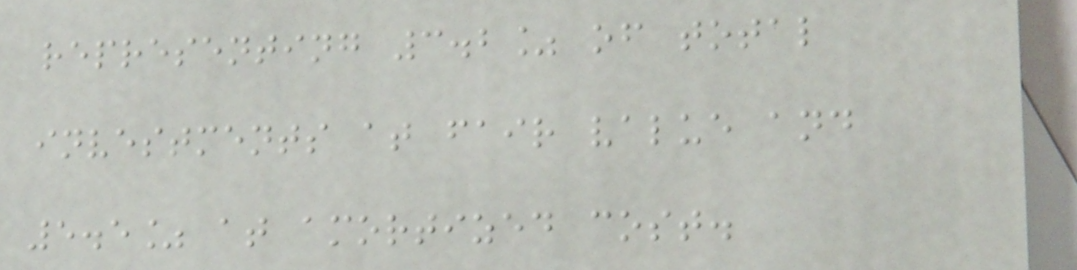representing 3.2% of total
investments at fair value and
5.5% at amortized cost.
